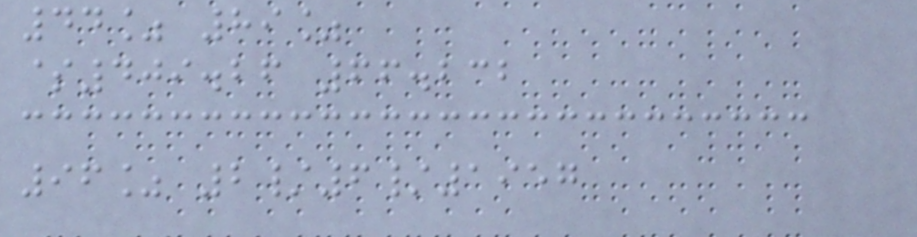44% 89%
$409.26 66.232
96% 2/6/1957
